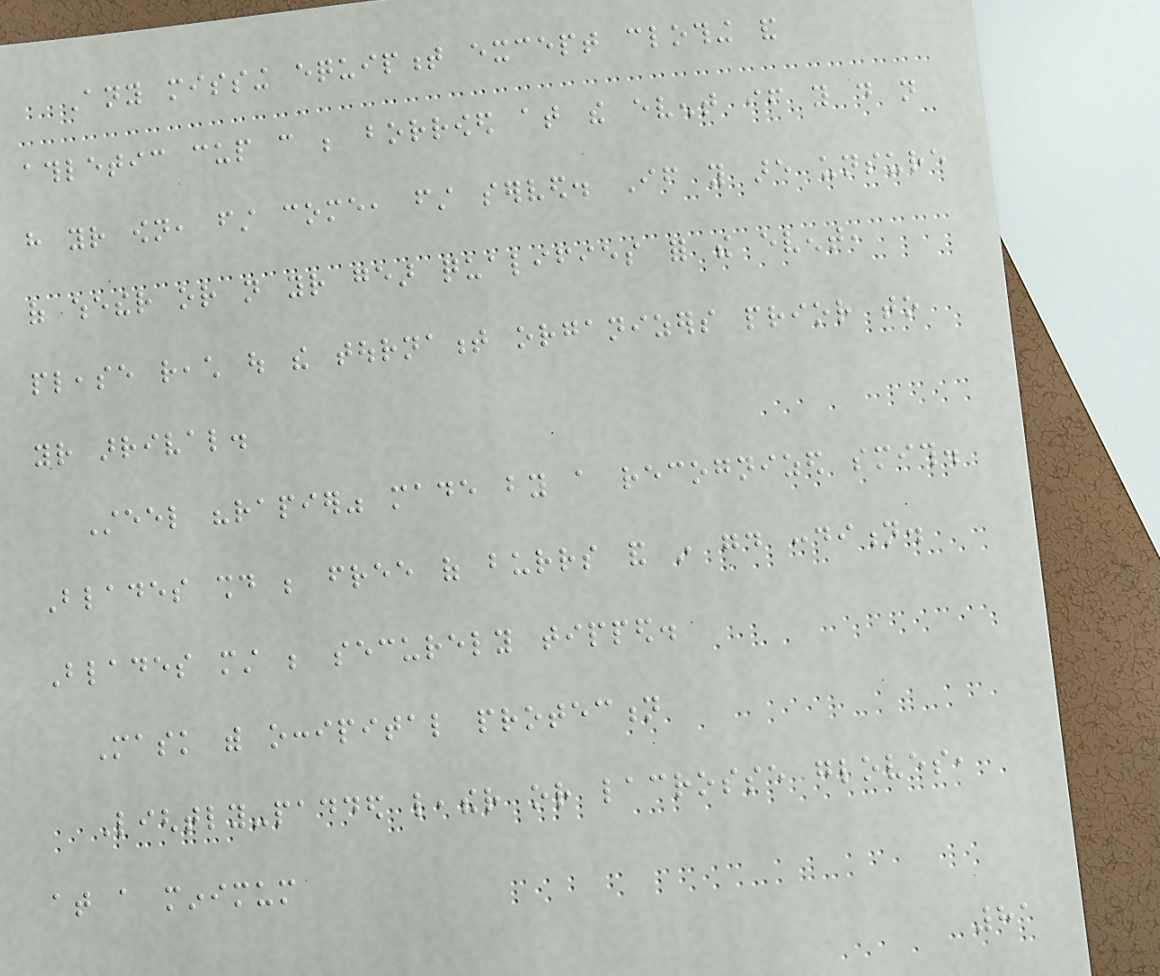Any missing equipment except clothing and
athletic cup can be borrowed at the event if you do not
have your own, first come, first served. If you are unsure
of whether or not your gear qualifies for the event,
please reach out the tournament organizers prior to
your arrival.
Steel "rapier" made by a recognized smith.
Blades should be free of burrs and in good condition.
Blades must be securely tipped.
Mask with occipital protection
Lightly-padded leather or lacrosse gloves,
at a minimum
81
